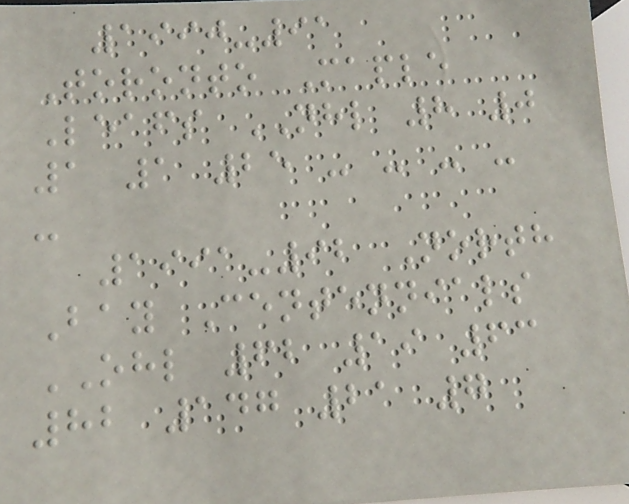1990-91
Toronto Maple
Leafs NHL 8 0
1 1 25 - - - -
-
1991-92 North
Bay Centennials
OHL 62 19 63
82 147 21 7
